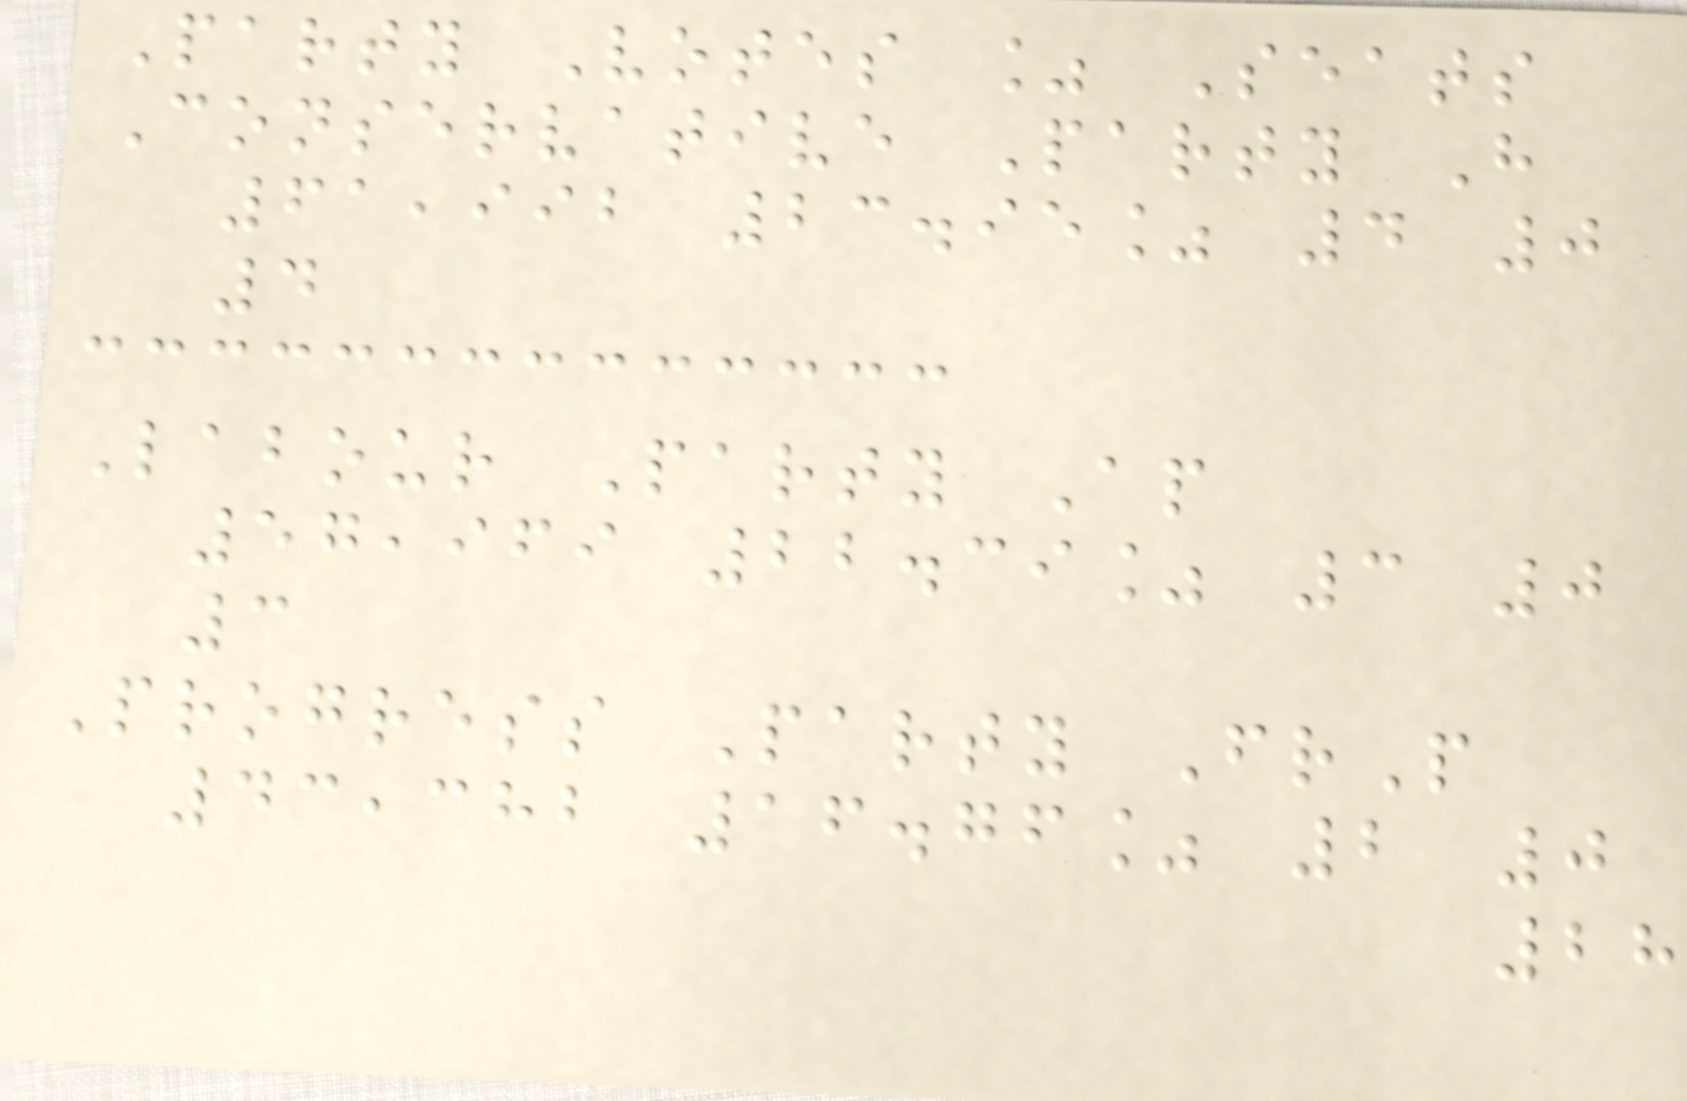Party Votes % Seats
Conservative Party H
61,992 23.95% 4 0
4
Labour Party Ap
57,969 22.39% 3 0
3
Progress Party FrP
43,382 16.76% 2 0
28
